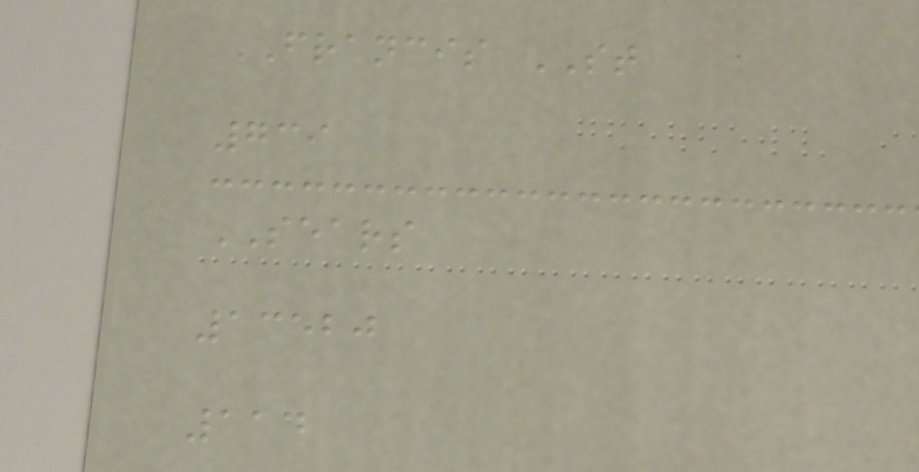FRANCIS ST
739
SEARS
13520
114
